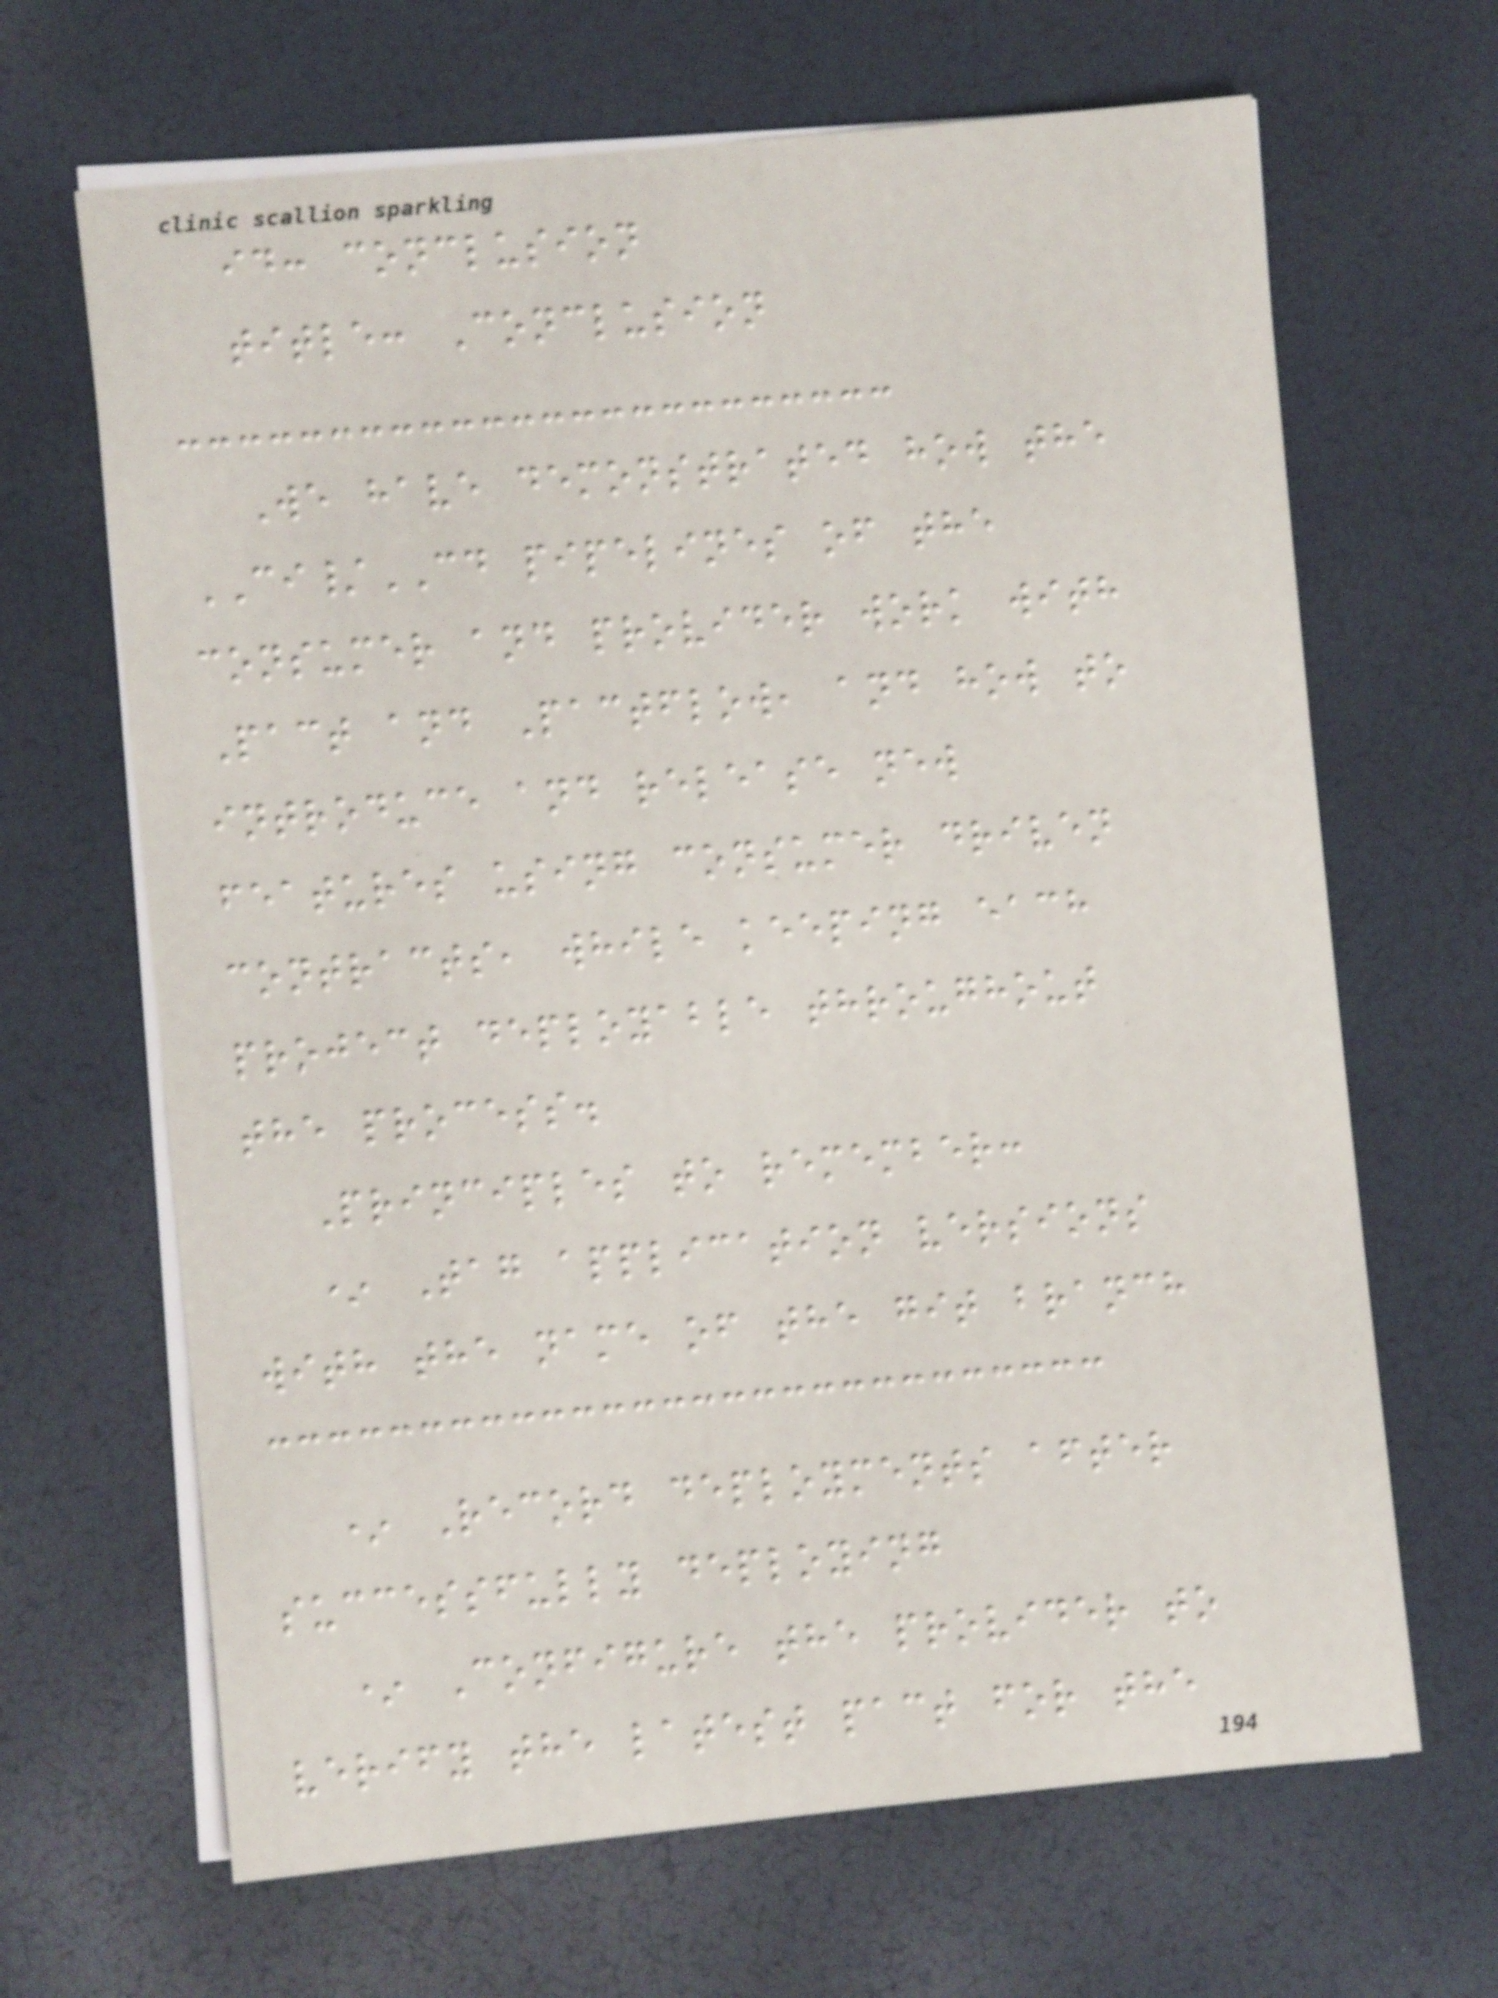id: conclusion
title: Conclusion
We have demonstrated how the
CI/CD pipelines of the
consumer and provider work with
Pact and Pactflow, and how to
introduce and release new
features using consumer driven
contracts, while keeping each
project deployable throughout
the process.
Principles to remember:
* Tag application versions
with the name of the git branch
* Record deployments after
successfully deploying
* Configure the provider to
verify the latest pact for the
